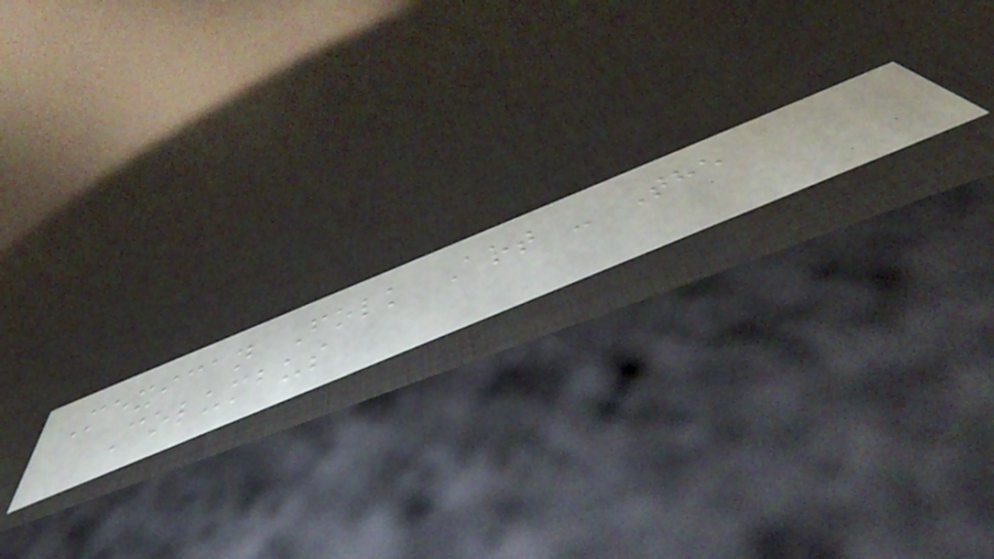Mexican Folk Art - The
Columbus
